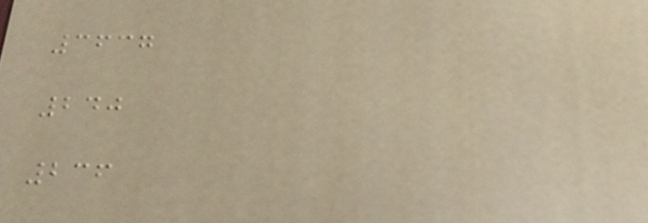3637
240
236
